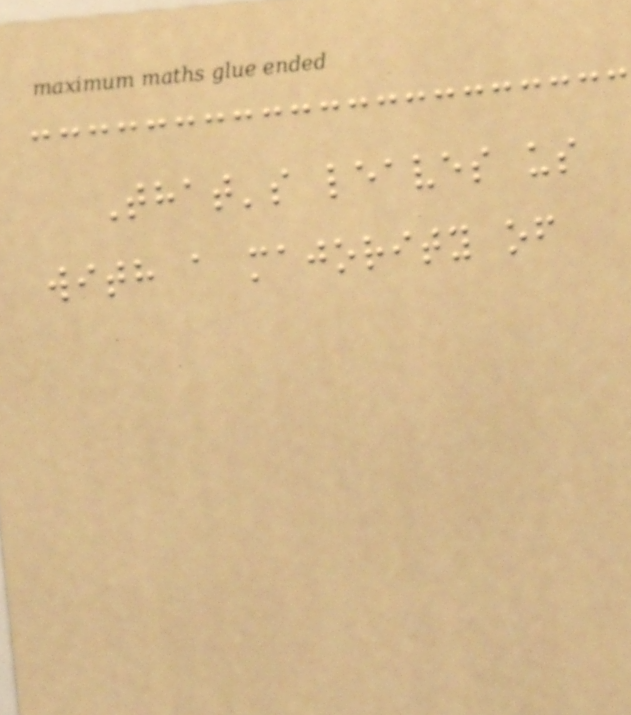That's leaves us
with a majority of
